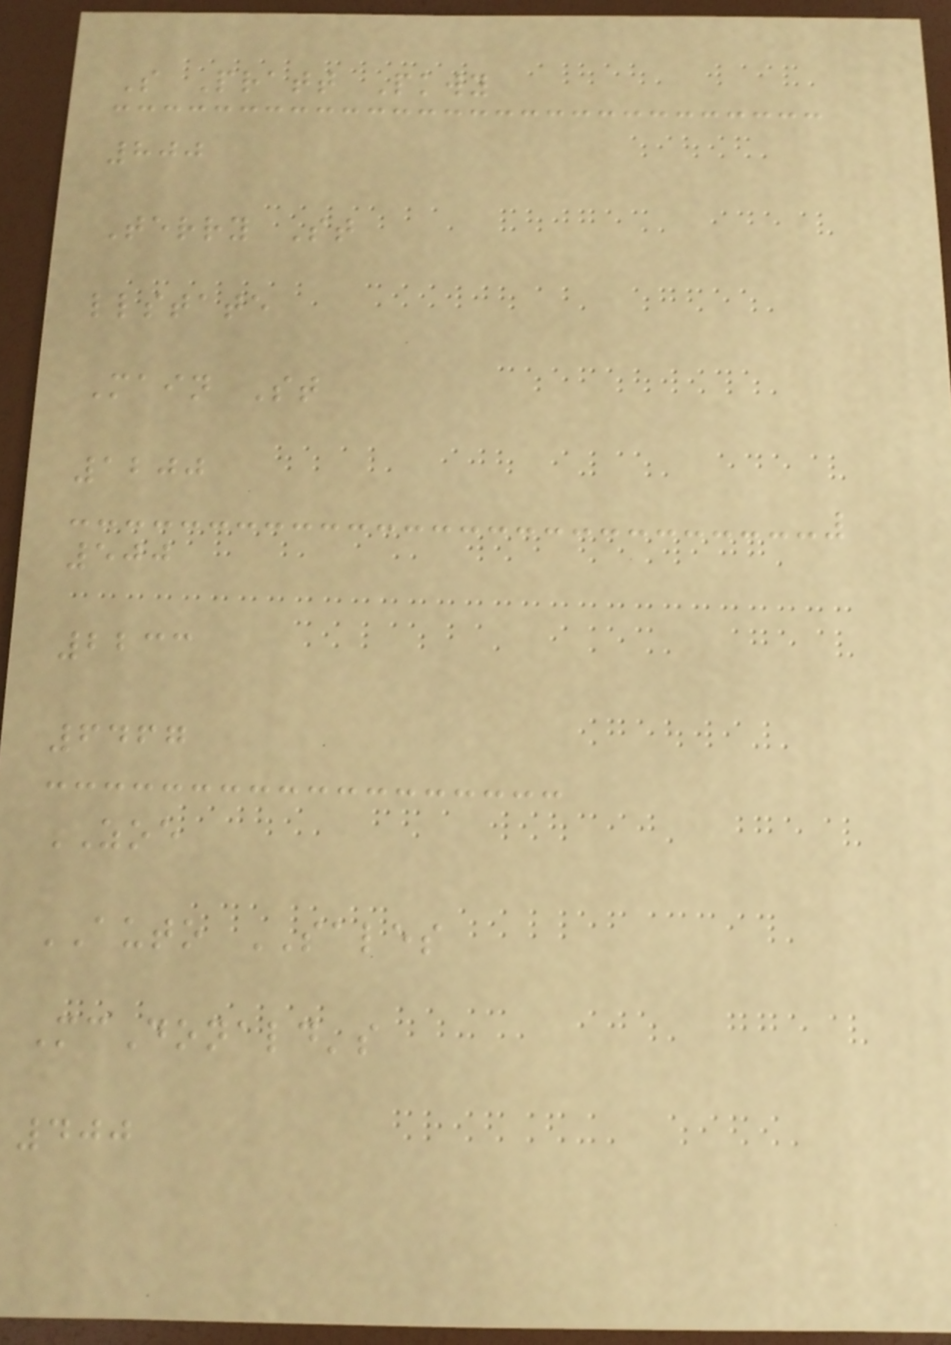S Pratt Pkwy
800
Terry St
llstate
Main St
1200
500
2233
6467
ZOE
AUTO SALES
McDonald's
400
